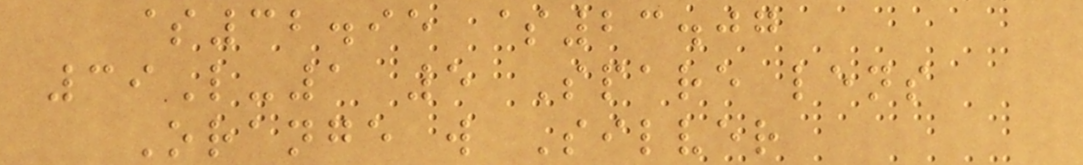$32.95 $23.07
39L-1 5 Spare lens
Orange w Silver
